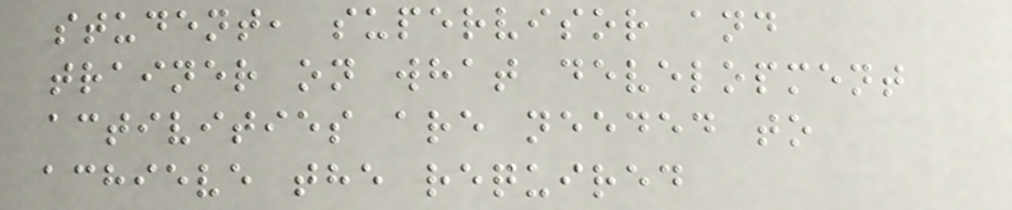student, supervisor and
trainer on what development
activities are needed to
achieve the required
